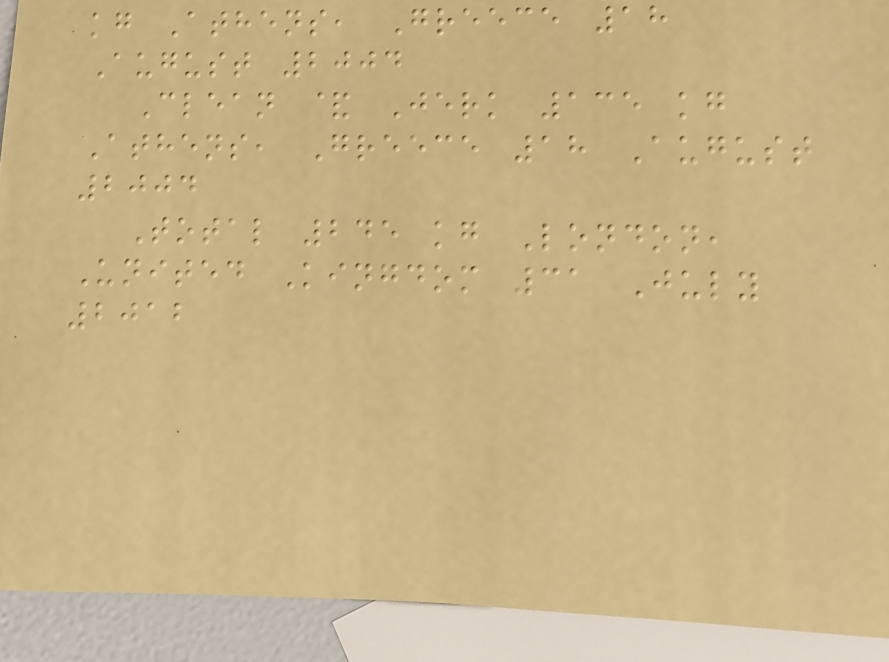kg Athens, Greece 18
August 2004
Clean & Jerk 135 kg
Athens, Greece 18 August
2004
Total 245 kg London,
United Kingdom 31 July
2012
